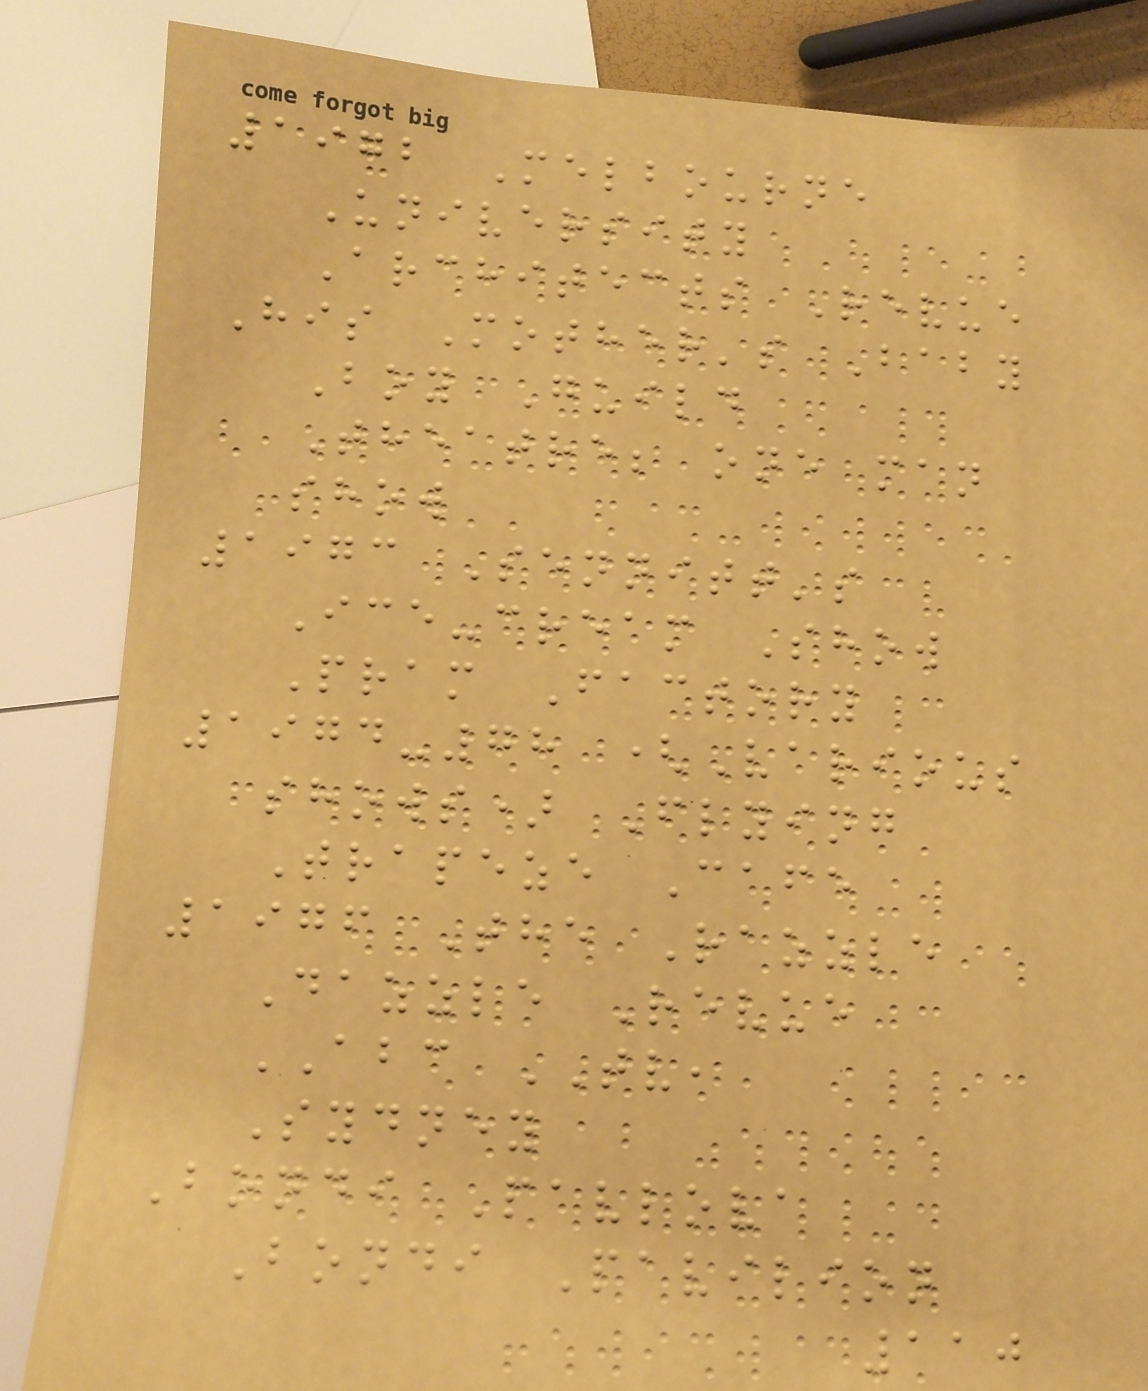1972 Melbourne
University
Architects Revue
His Mother's Baby
Boy Guild
Theatre; one man
show
1973 Sennitt's
Ice-cream Show
Pram Factory
1974-78 (Various
shows) Flying
Trapeze Cafe
1976 The Razzle
Dazzle Revue
ABC TV,
Sydney
Bondi Pavlova
Bondi Pavilion
110
